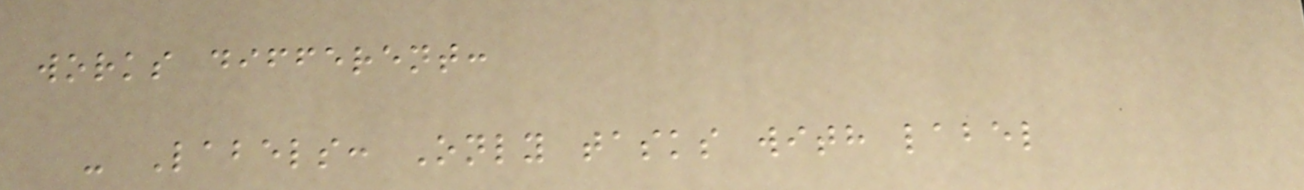works different:
- Labels: Only tasks with label
